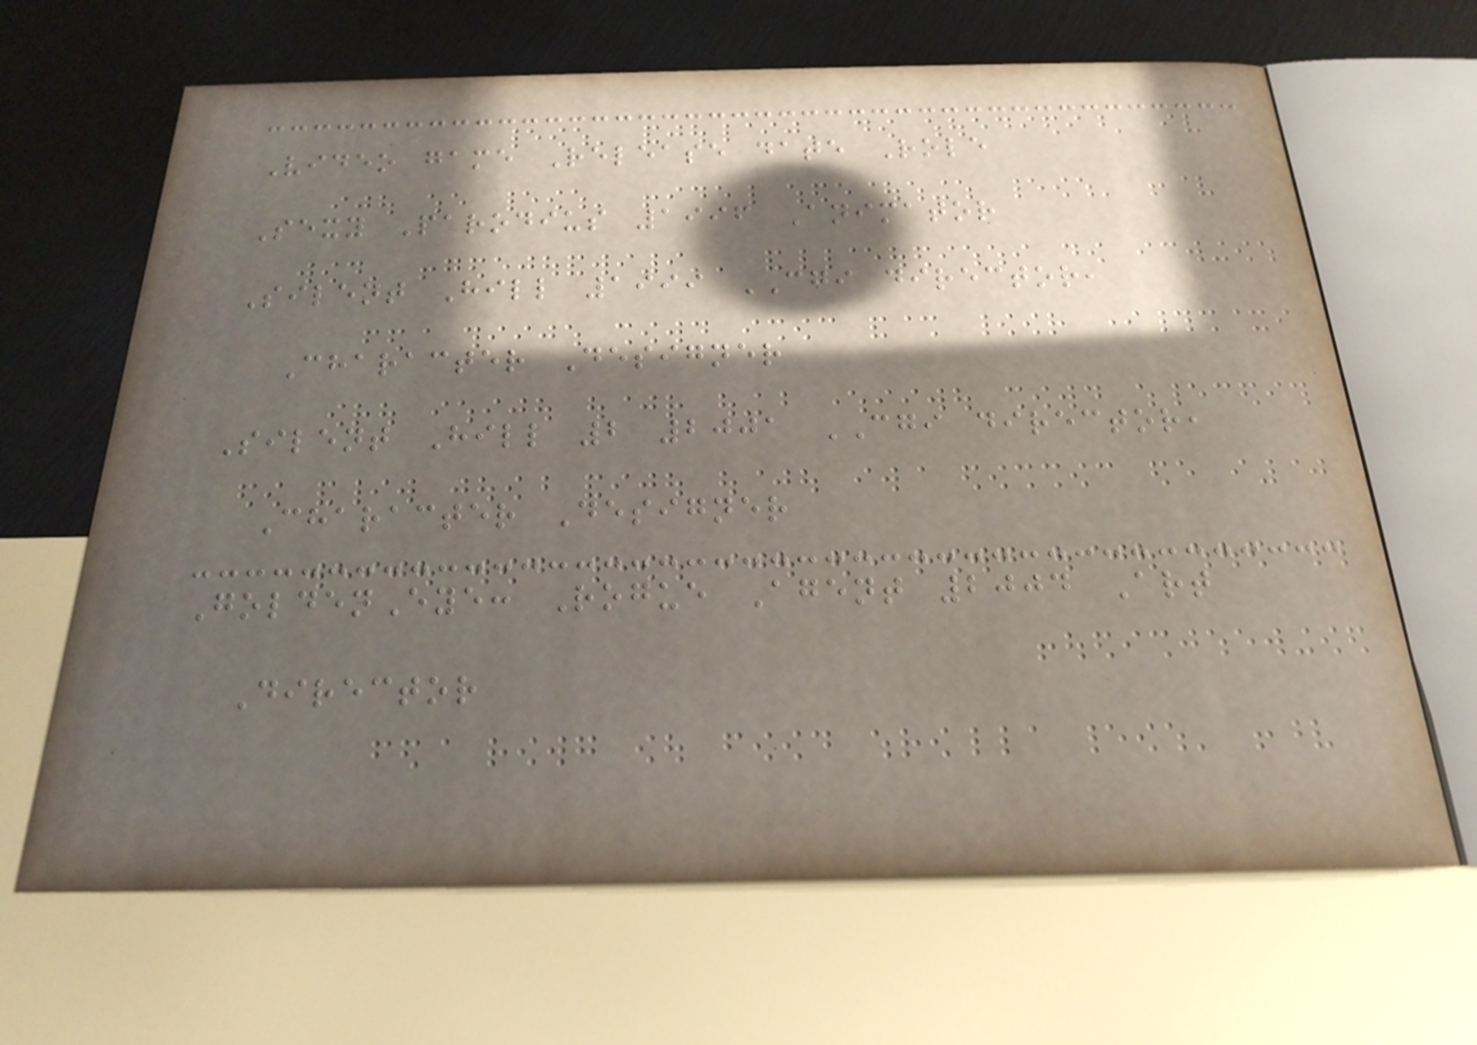Video game Release date Role
Sexy Parodius 1996 Animator
Silent Hill 1999 CGI director,
Character Designer
Silent Hill 2 2001 CGI director,
Character Designer
GoldenEye: Rogue Agent 2004 Art
Director
